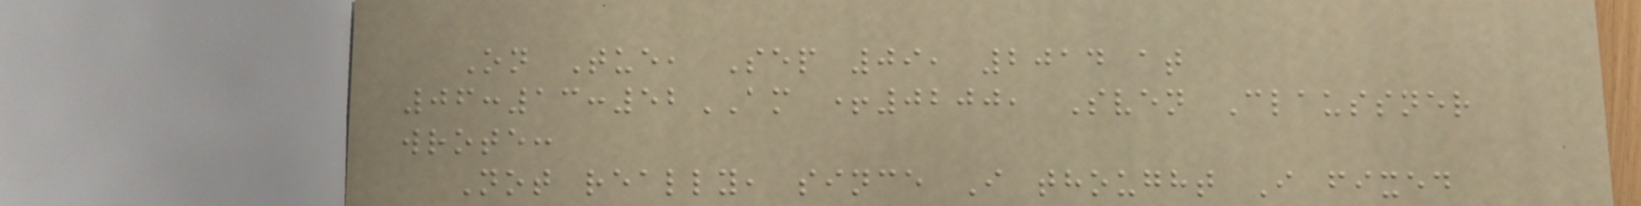On Tue, Sep 09, 2014 at
06:13:52AM +0200, Sven Claussner
wrote:
Not really, since I thought I fixed
